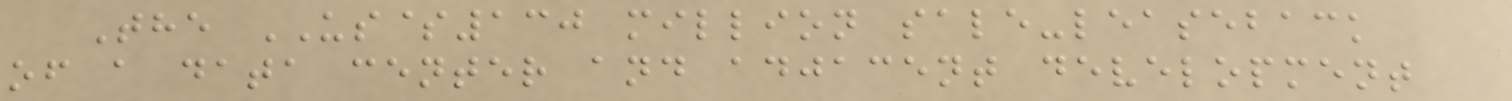The US$130 million sale-leaseback
of a data center and adjacent development
